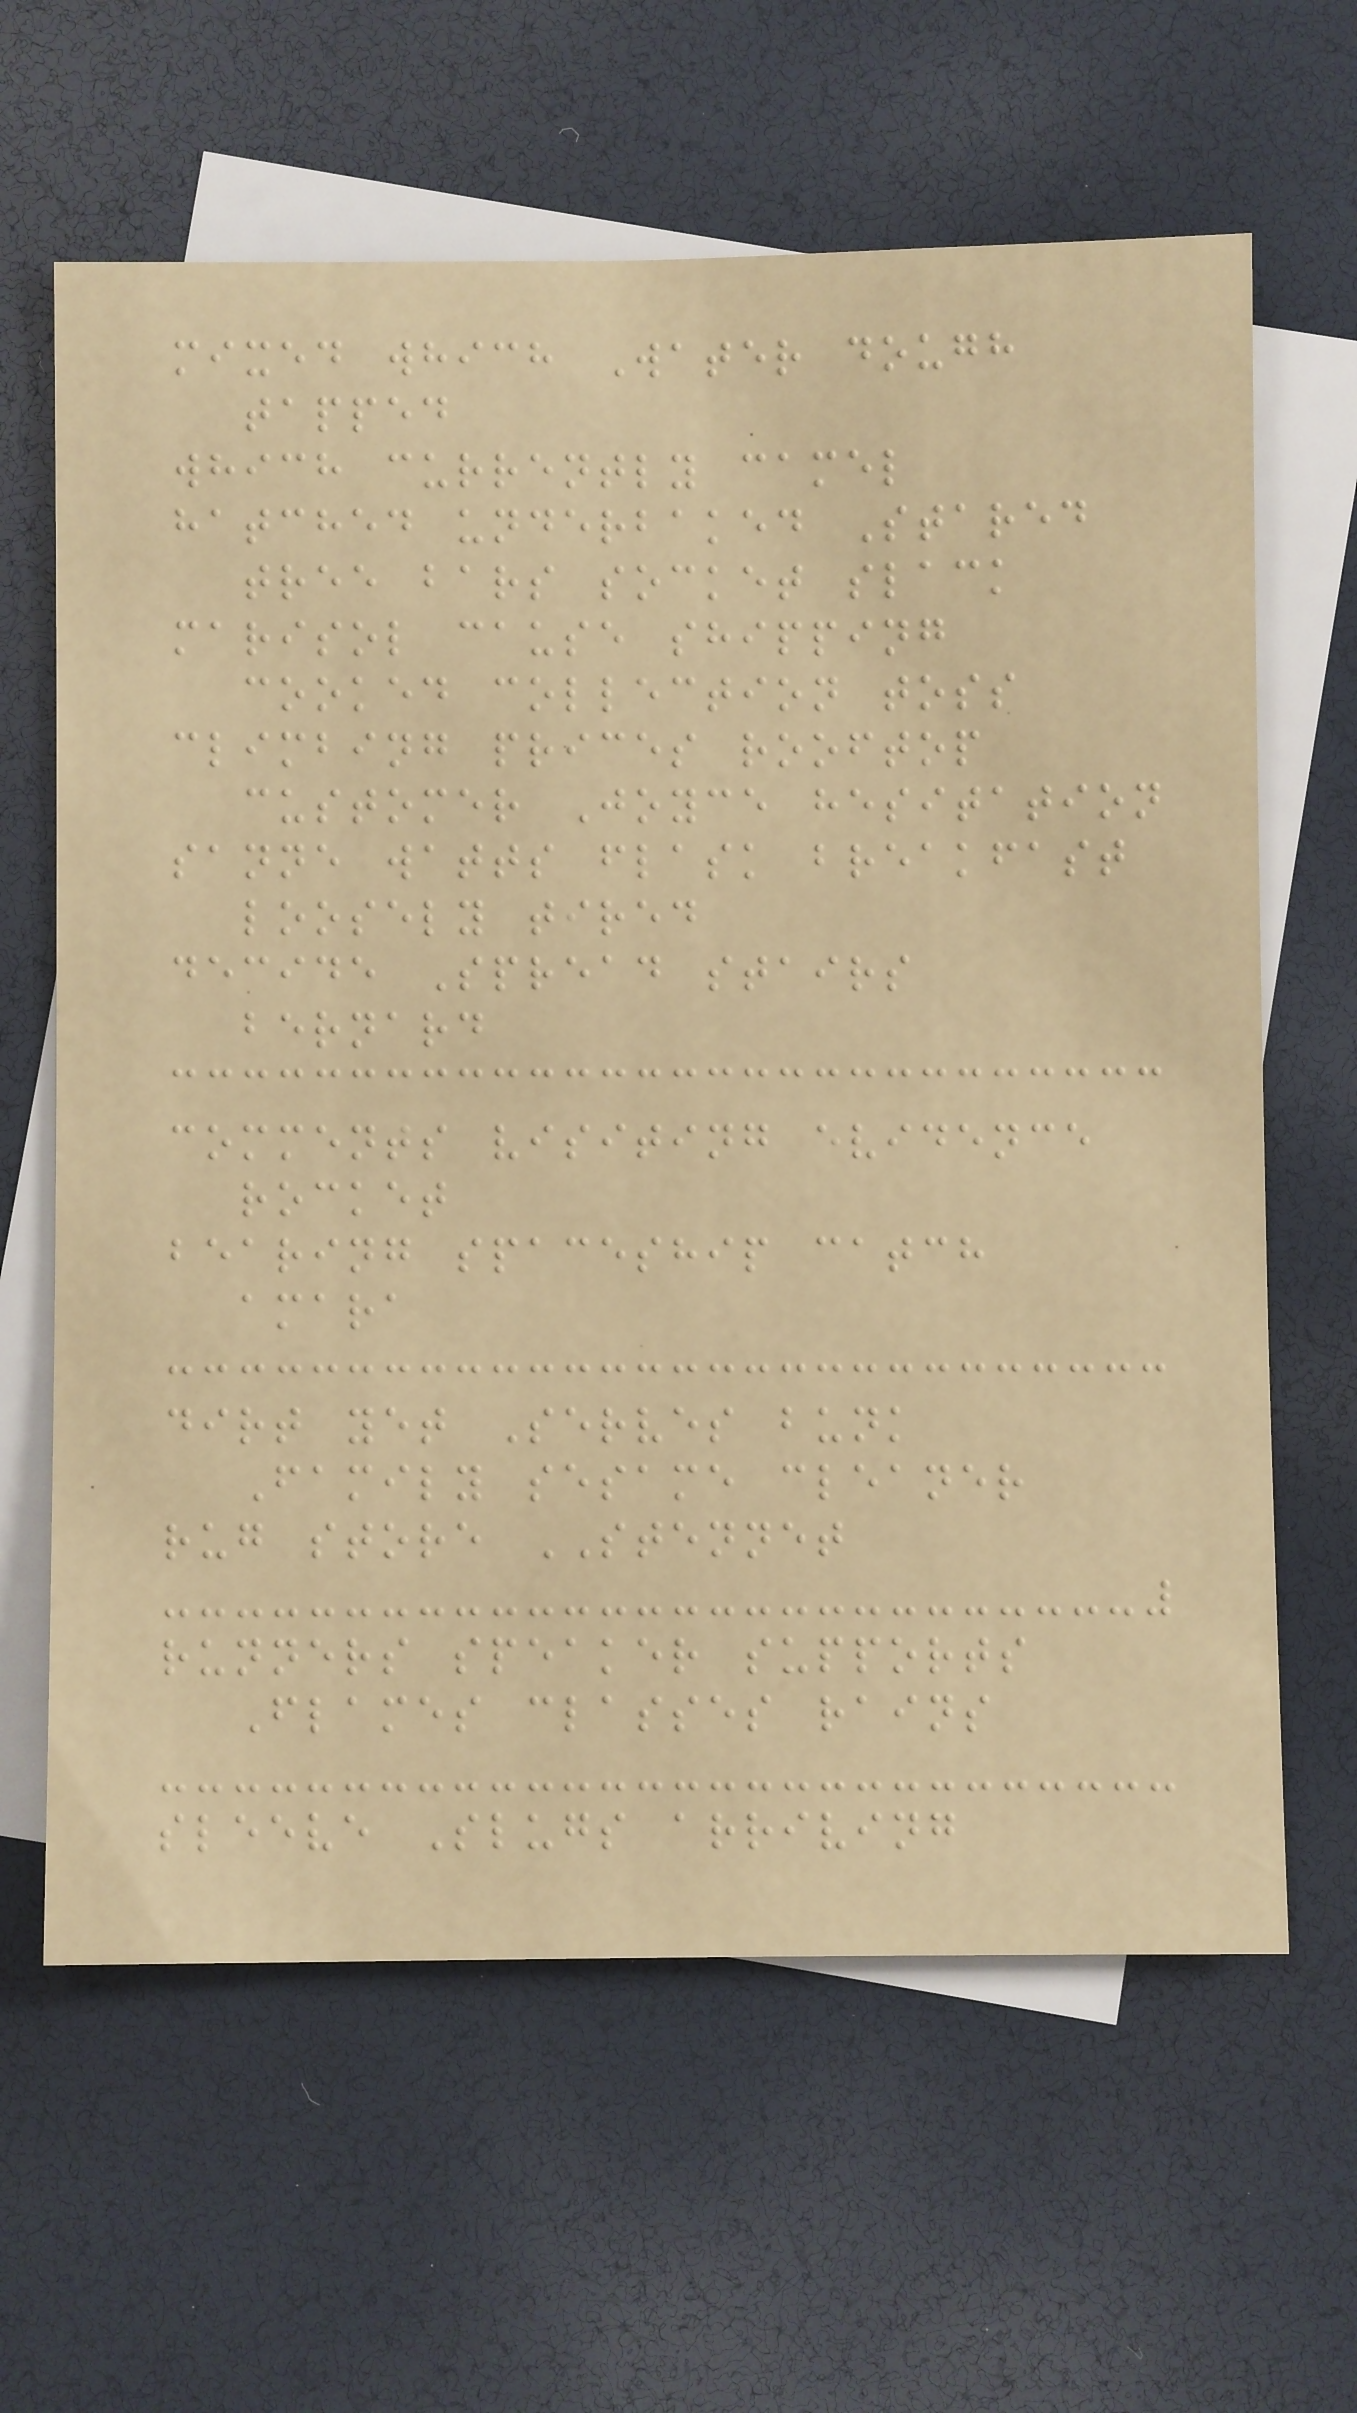mixed which Water dough
tapped
which currently camel
hatched underbaked Stared
tree bars socket slack
marisol cause shipping
cooked collection toss
climbing prices rooftop
customer Joyce hesitation
sanne watts flask breakfast
loosely tired
decide Spread stairs
bernard
comments visiting evidence
rocket
bearing spaceship catch
amara
dirt yet Serves bunk
Family sesame cleaner
rug store STENNET
runners speaker supports
Flames classes rains
sleeve Slugs arriving
